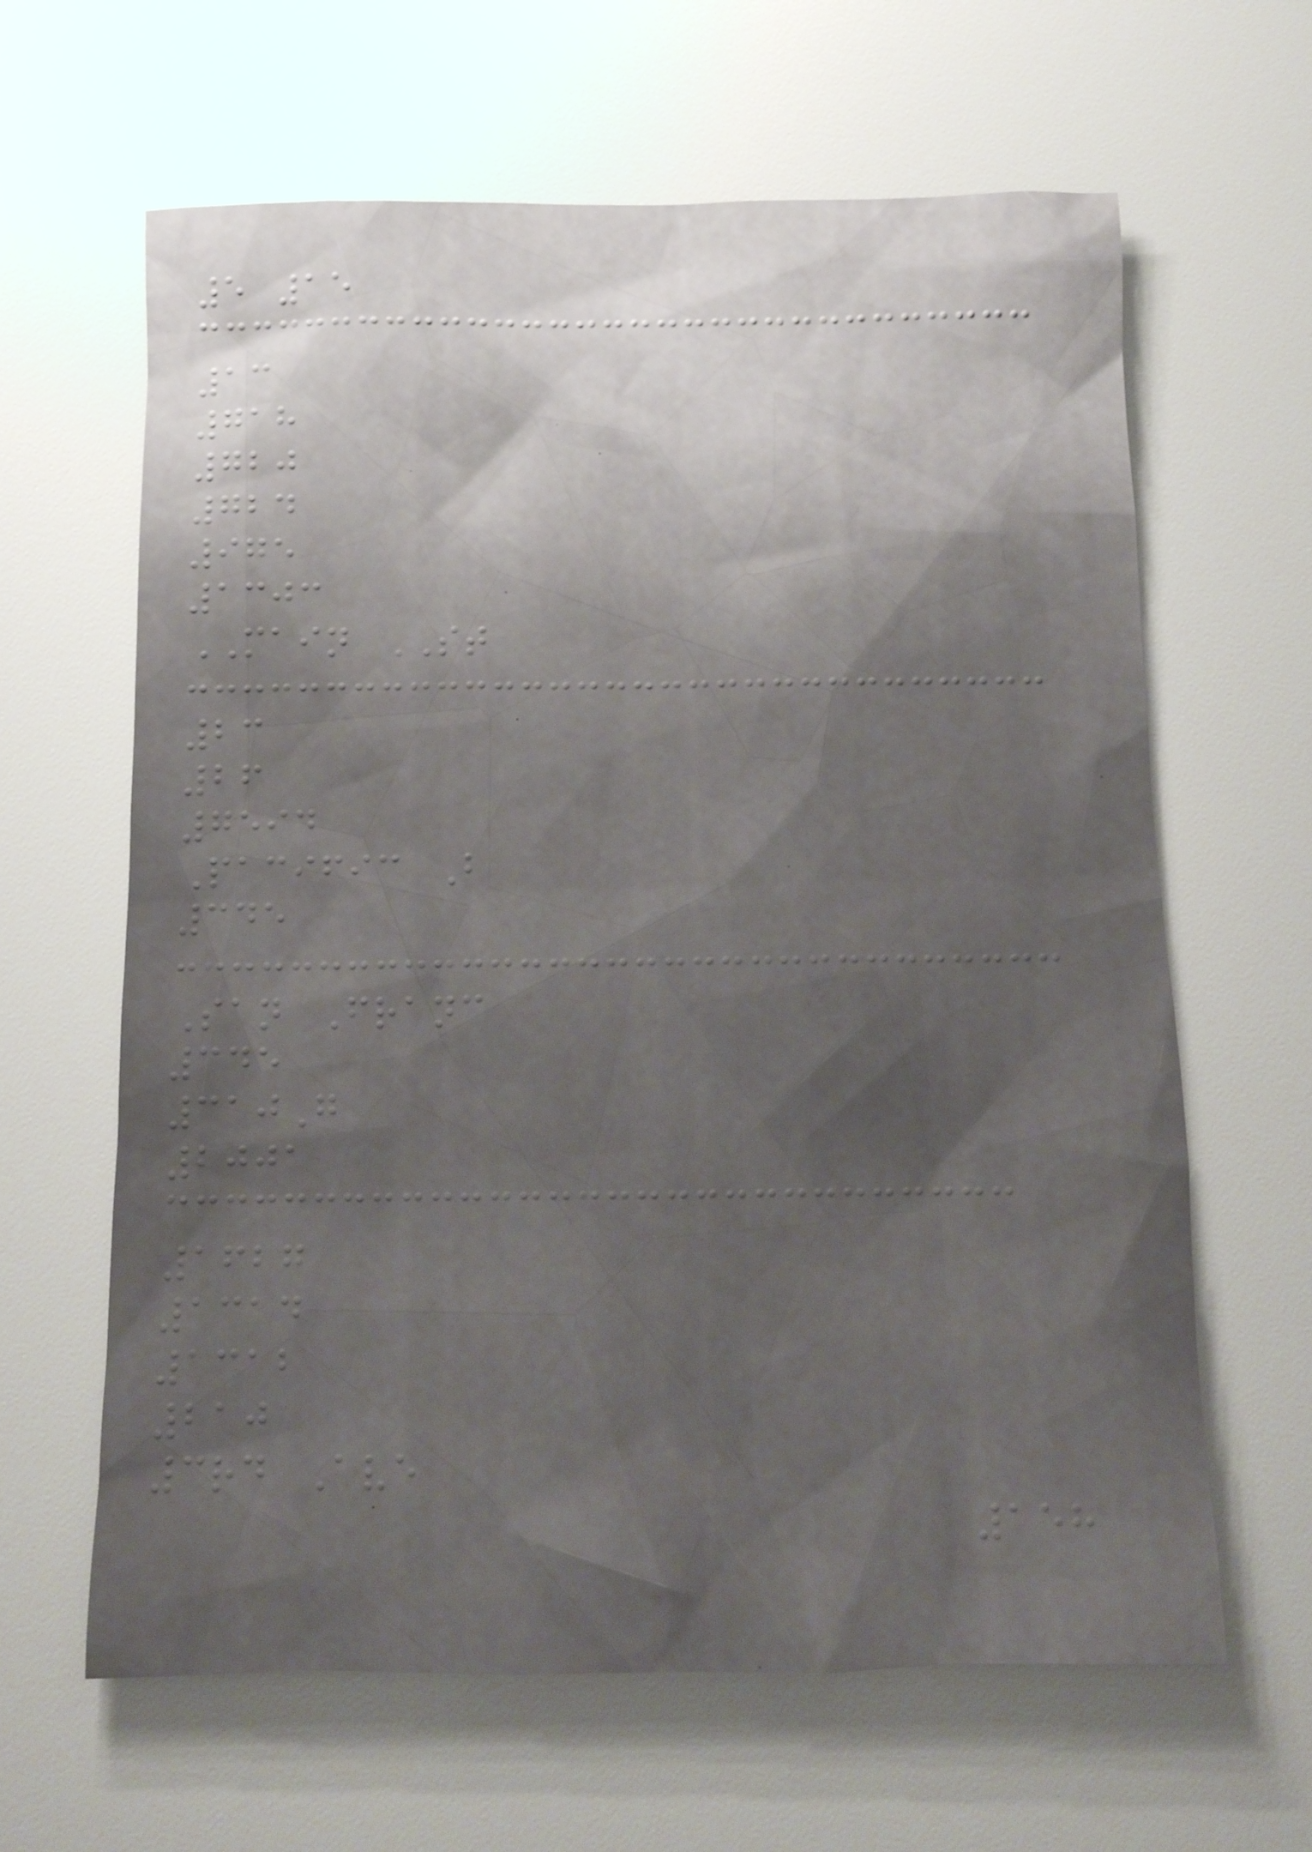5 15
13
718
720
724
975
1303
MAIN ST
23
26
7594
Pacific B
345
San Franc
345
310G
2001
1627
1314
1312
210
3rd Ave
158
